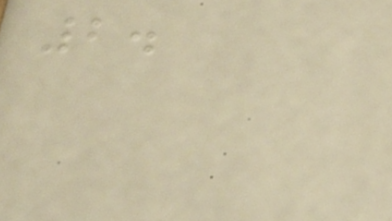2.
